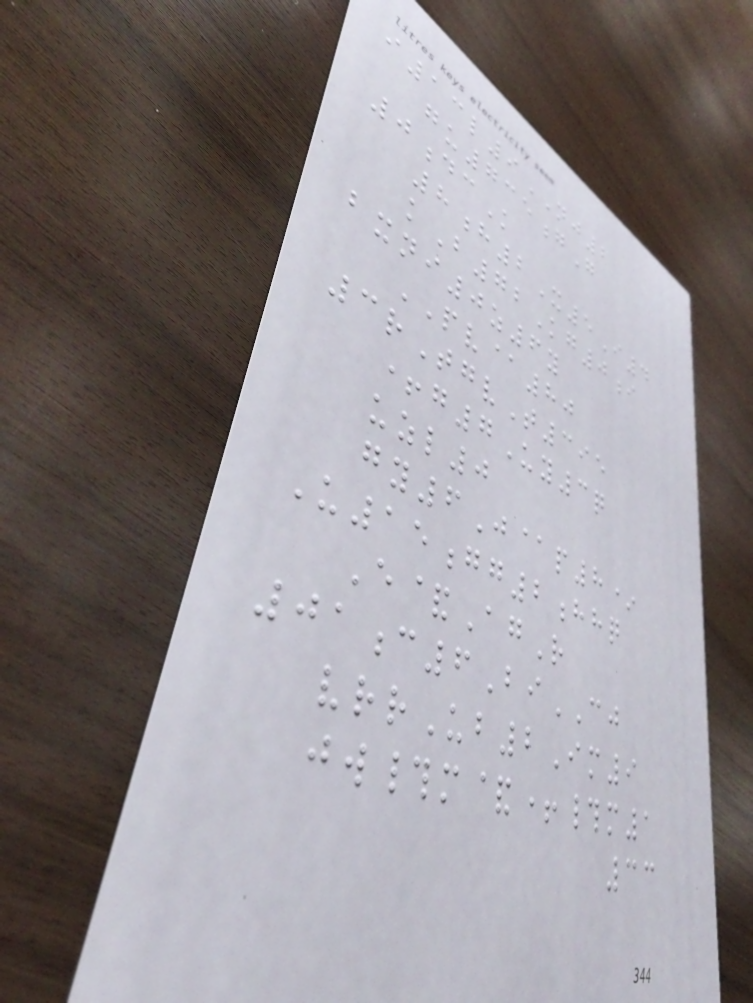i13l9NJ2
gu735gG
0dcK
8h2X5I4
kB72Kg0i
bxni0z6y
PV@80
3rTgvT395
+g7Uy3q
uzl0
gy6J@p8*
U15gg2hhq
E&AgR
01c6BiCJ
vrrUb2Im9
jw#m&+#m1
33
